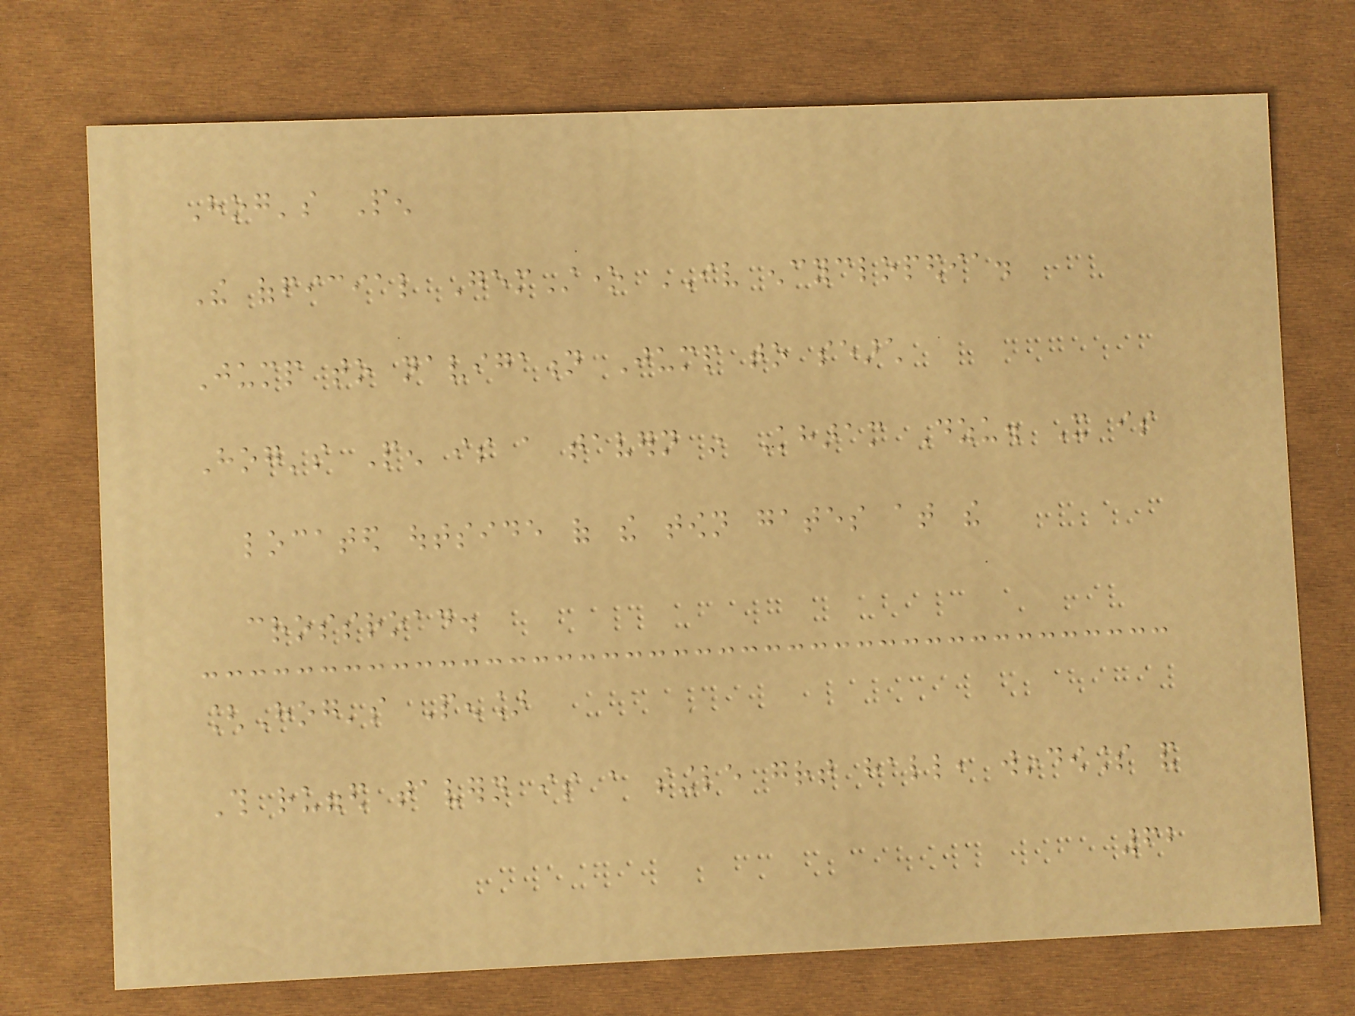Hog's Pen
The official GemStone IV encyclopedia.
Jump to navigation Jump to search
Hog's Pen is a tavern in Kharam Dzu. It is
located outside of the town gates at the
crossroad.
[Hog's Pen]
This rugged tavern is a single great hall, windowless and
62
